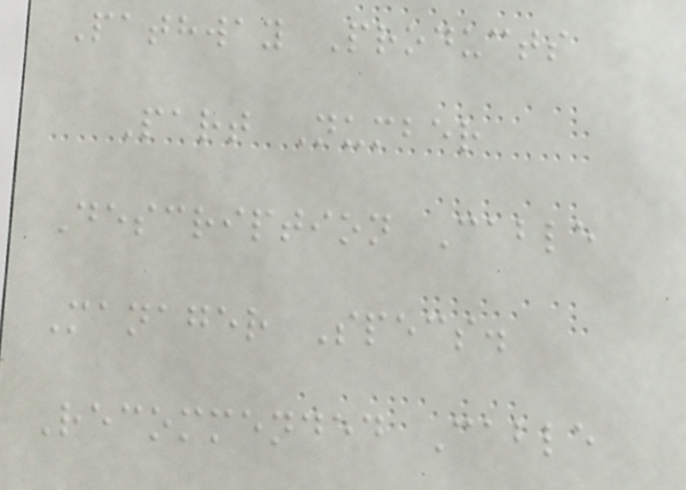Pathway Products
Part Number
Description Cable
Manager Specs.
Recommended Cable
